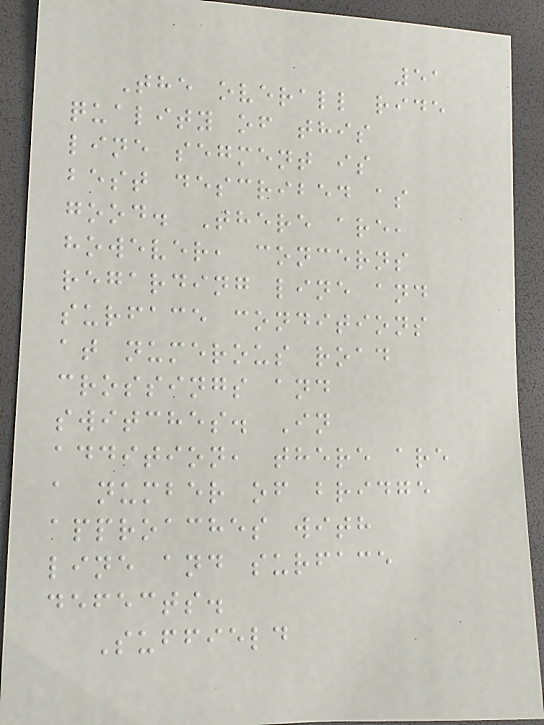51
The overall ride
quality of this
line segment is
best described as
good. There are,
however, concerns
regarding line and
surface conditions
at numerous road
crossings and
switches. In
addition, there are
a number of bridge
approaches with
line and surface
defects.
Suffield
